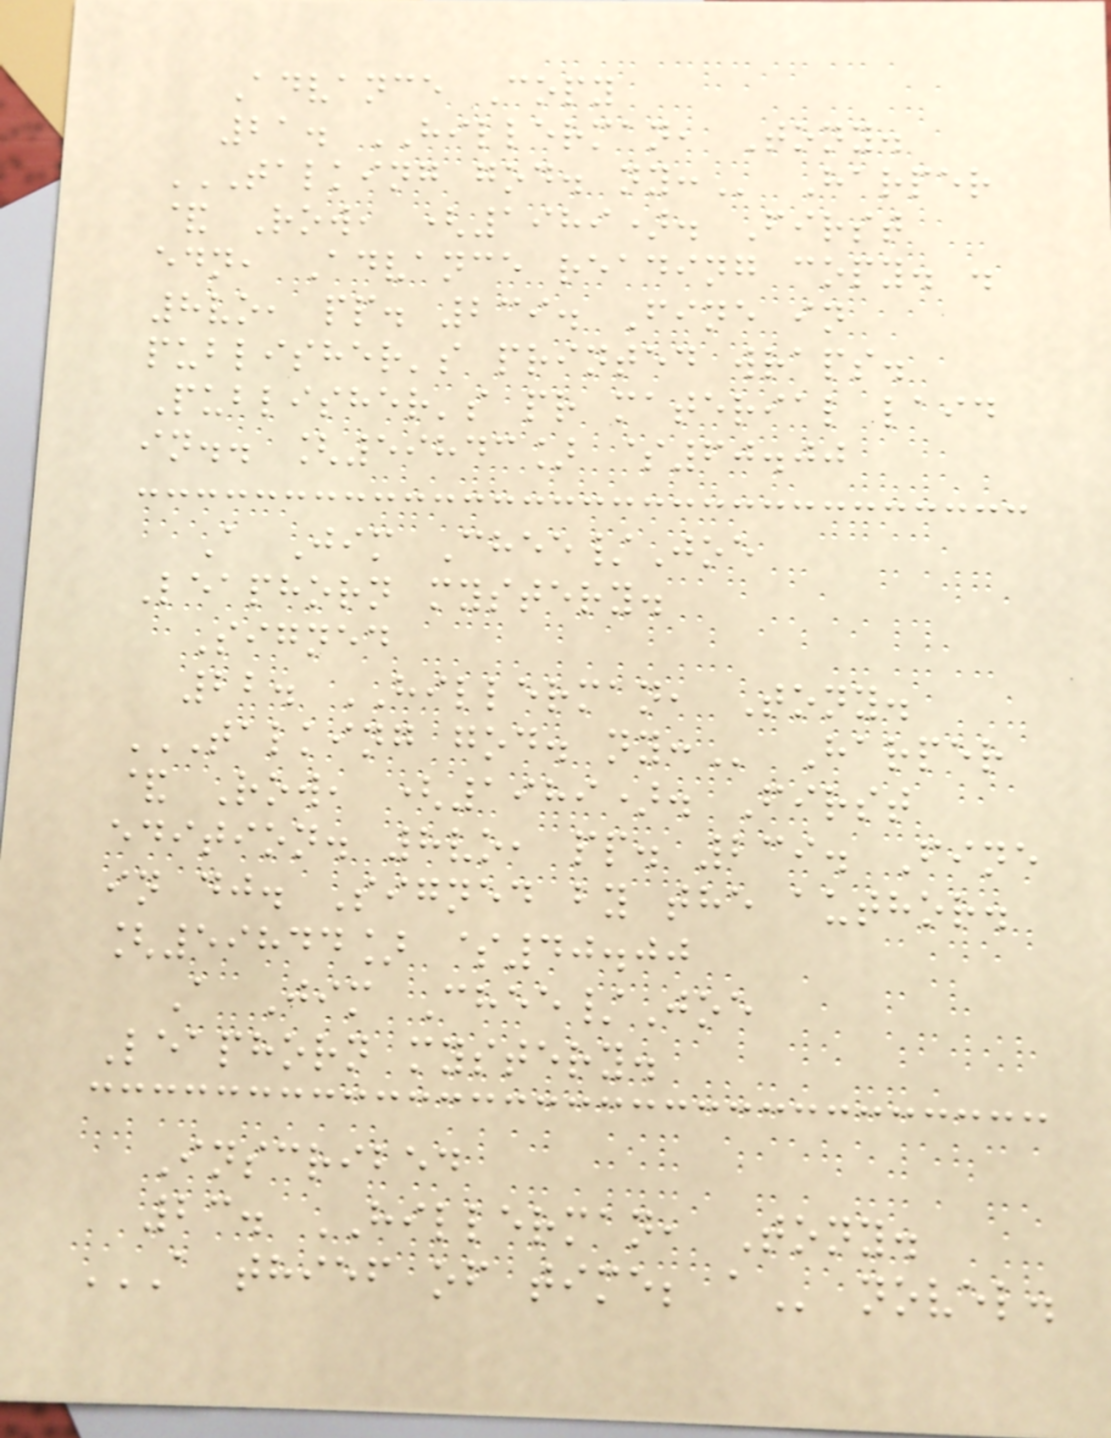Advance Copy
21. HILLERMAN, Tony.
TALKING GOD. NY: Harper
& Row, (1989). First
edn, Advance reading copy. .
8vo, pp. 239. Fine in
publisher's printed wraps.
Publisher's pr material laid
in.. [59843] $60.00
A Jim Chee/Joe
Leaphorn mystery.
Signed
22. HILLERMAN, Tony.
TALKING GOD. NY: Harper
& Row, (1989). First
edition. 8vo, pp. 239. Fine
in dj. Signed by the author.
[59844] $40.00
A Jim Chee/Joe
Leaphorn mystery.
Inscribed
23. HILLERMAN, Tony.
A THIEF OF TIME; A novel.
